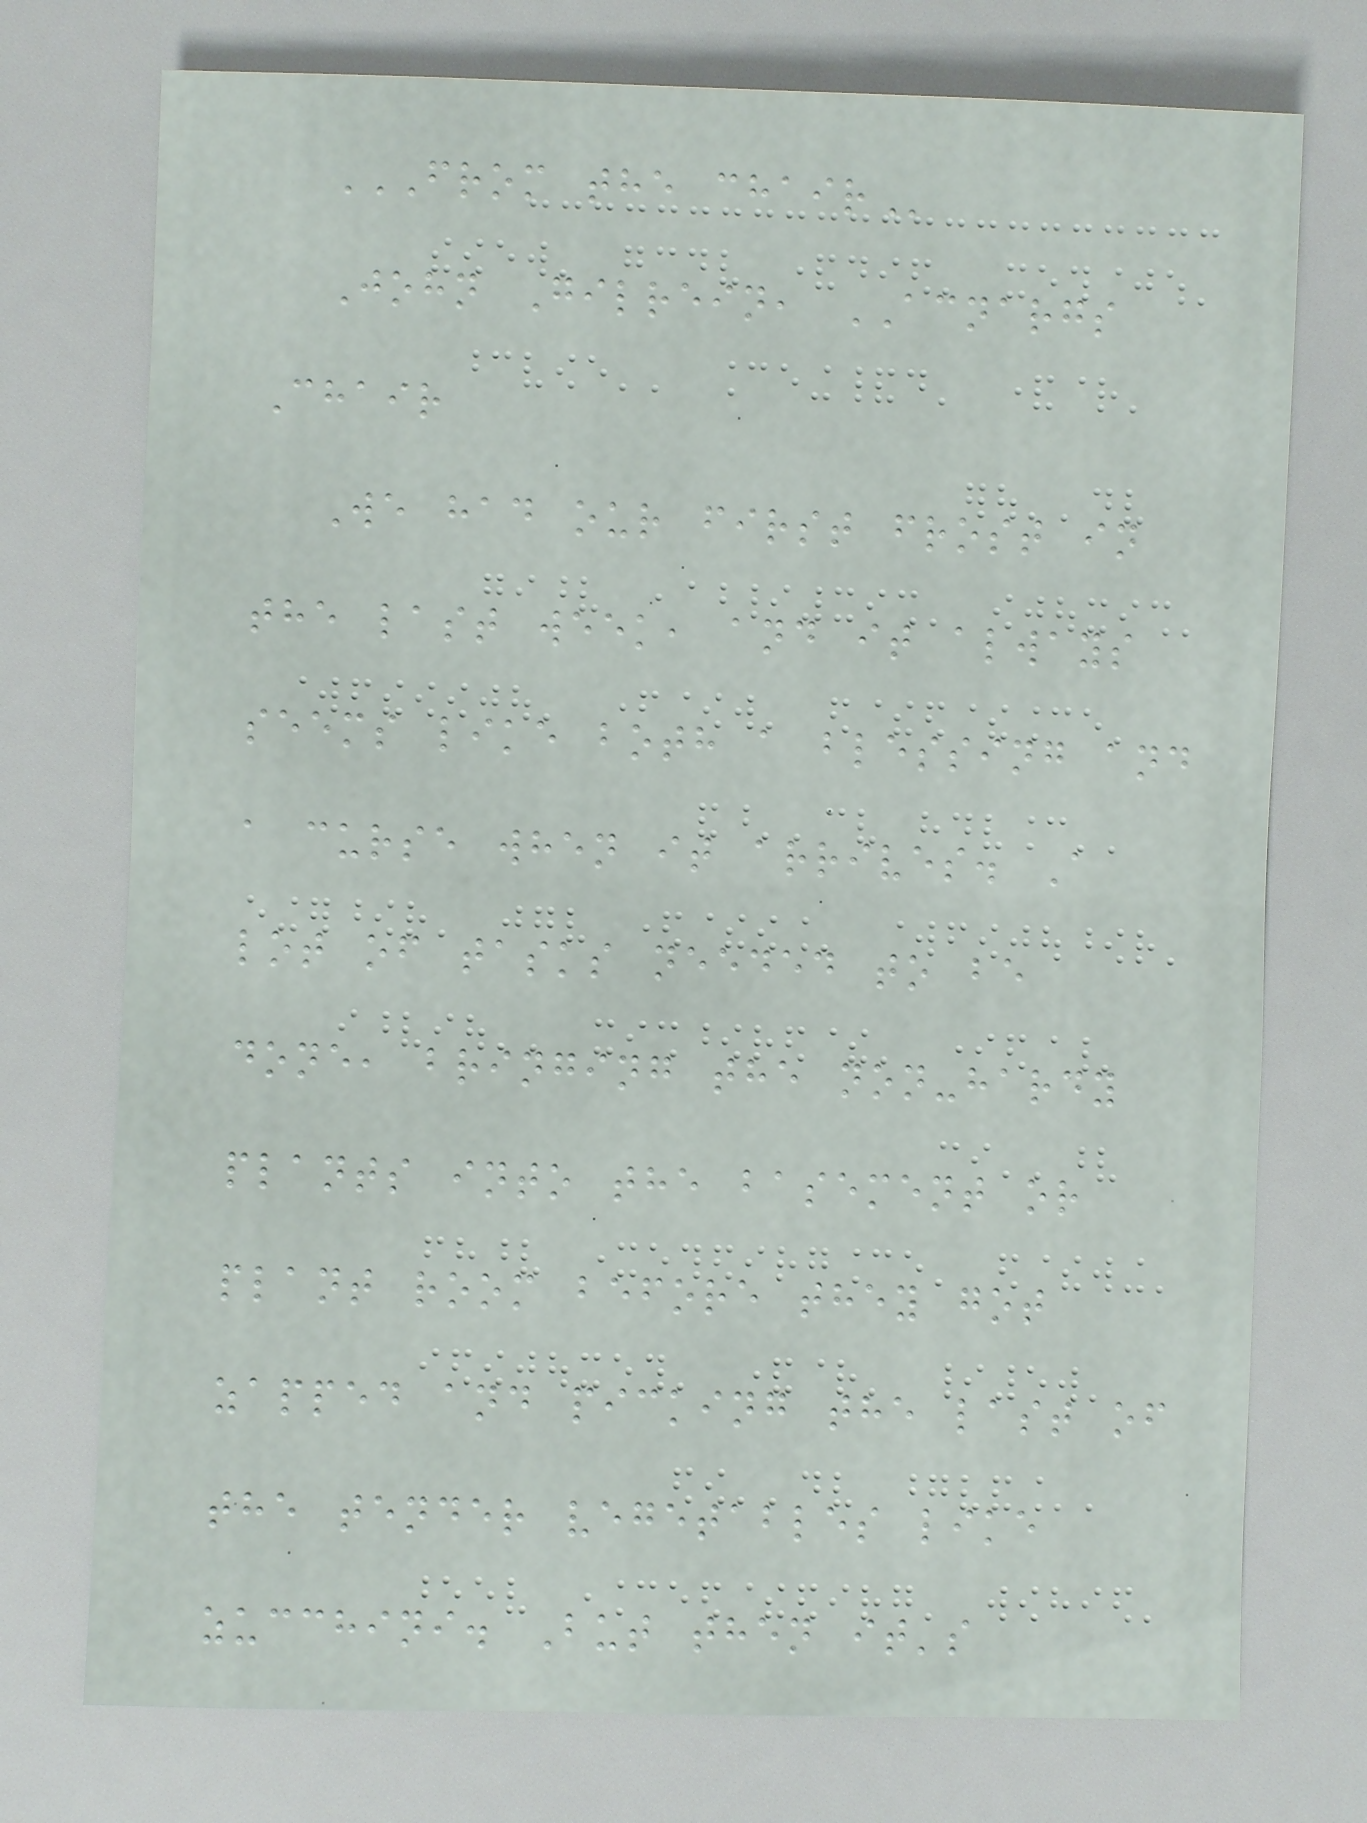FROM THE CHAIR
John Gilrein, ACNARGS
Chair
We had our first frost in
the last week, and it always
seems like both a blessing and
a curse when it arrives. A
lot of tasks needed to be
done, bringing the non-hardy
plants into the basement or
plant room before they got
zapped and picking the last of
the tender vegetables like
zucchini. But then it's
